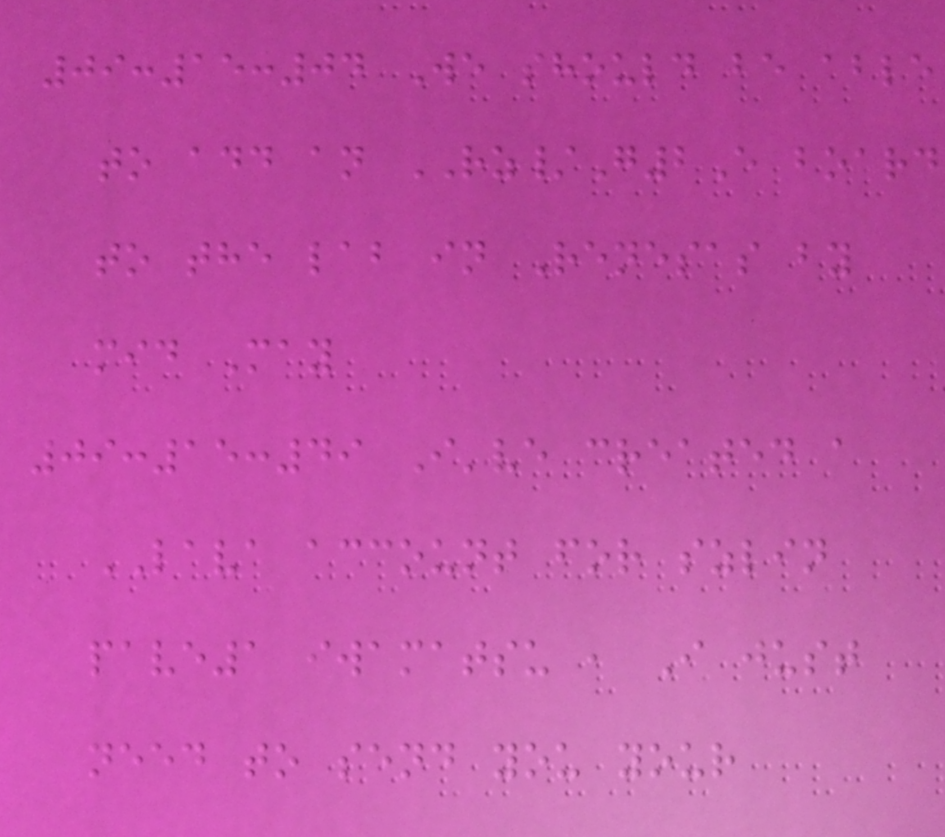09:15:04 We should be able
to add an RZ/G2E board
to the lab in Renesas by
mid May
09:15:49 I've created a
LAVA account for szlin
pave1 iwamatsu , I just
need to send you your
